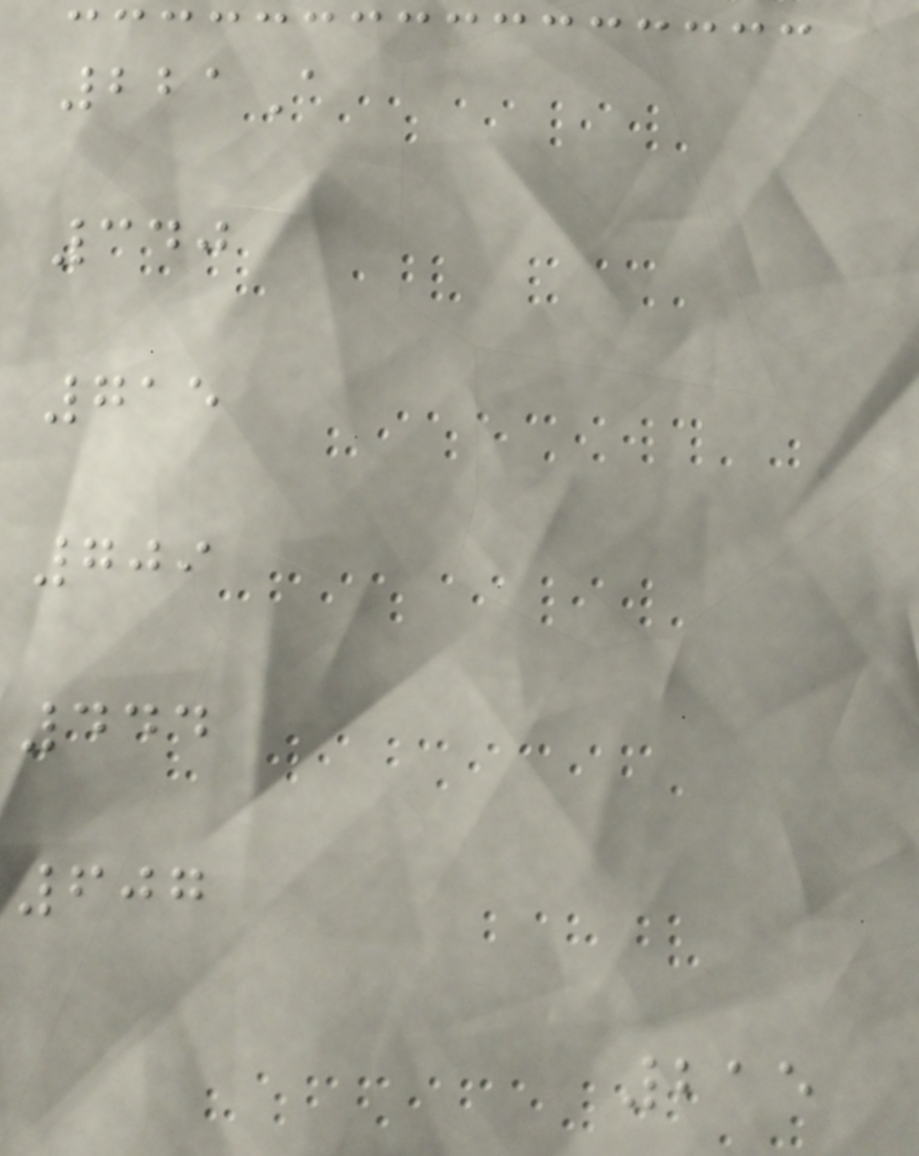221A
340
715
709
444
607
215
